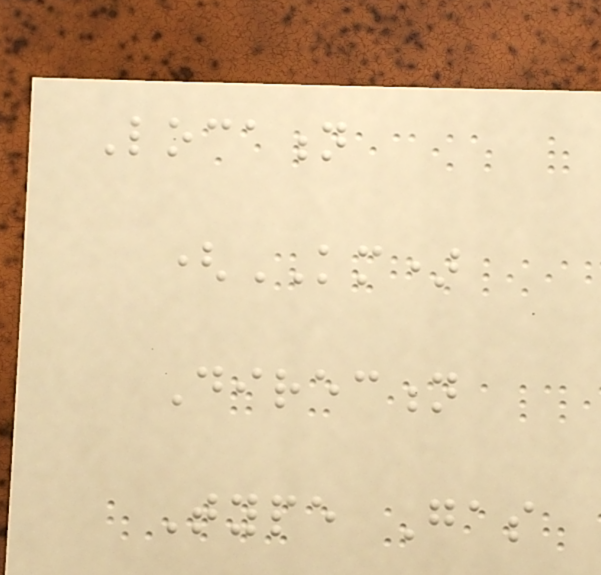Location
(KM)
Direction
Type Gas
